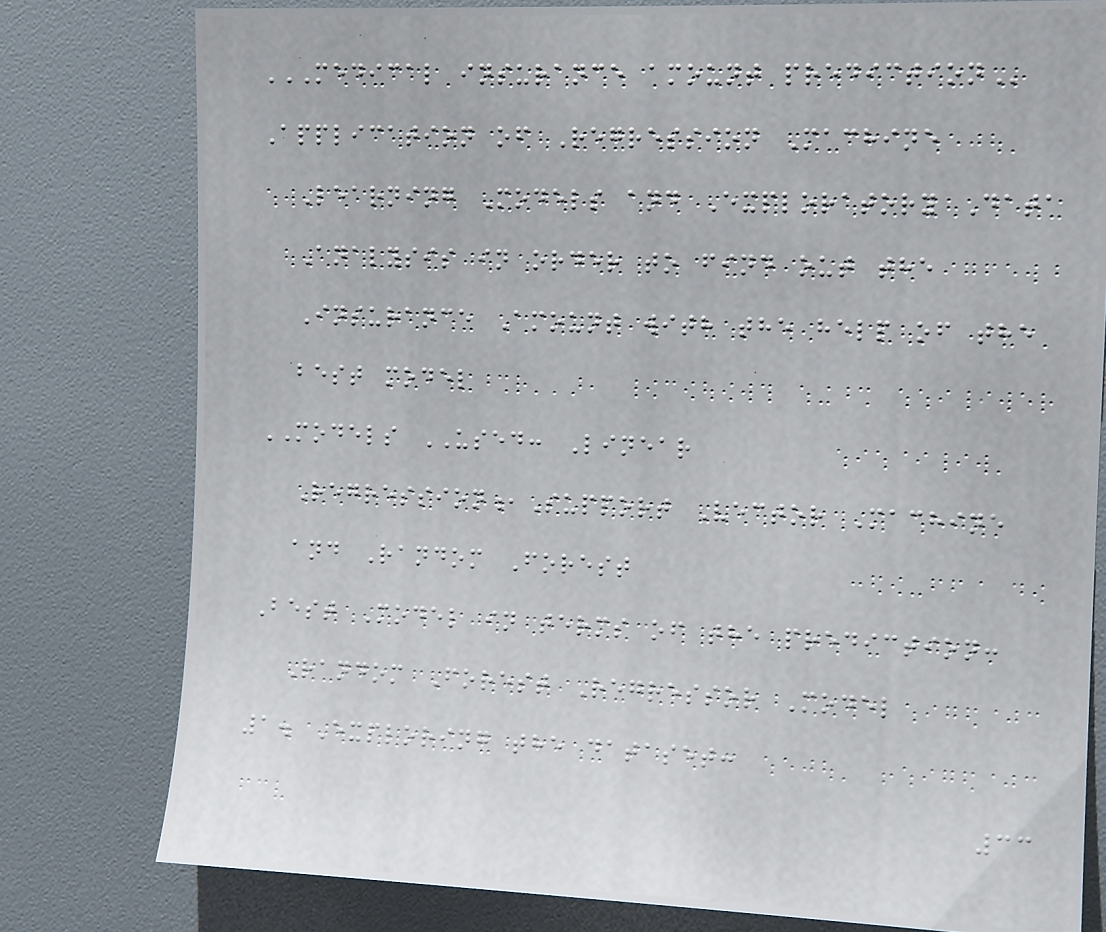MEDICAL INSURANCE AMOUNT PREDICTION
Application of Regression Machine
Learning Models and Exploratory Data
Analysis in order to find out the
Insurance Amount with the help of the
best model
MODELS USED: Linear
Regression,Support Vector Machine
and Random Forest
Best Model in terms of the prediction:
Random Forest Regressor Model
1. Exploring the dataset:
33
